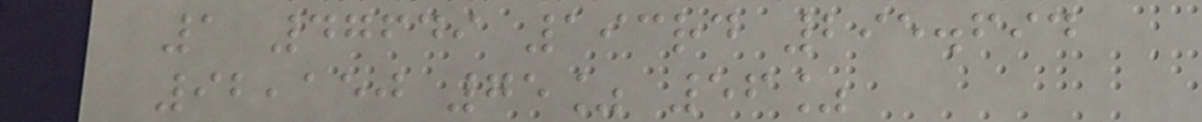1 47649 193rd 295.694
92,150 75% 56%
